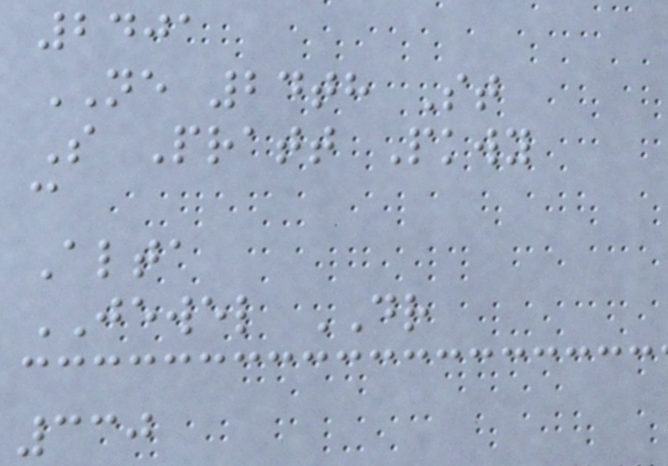2401
NE 24th St
S Pratt Pkwy
c
Alta
JEWEL DR
330
